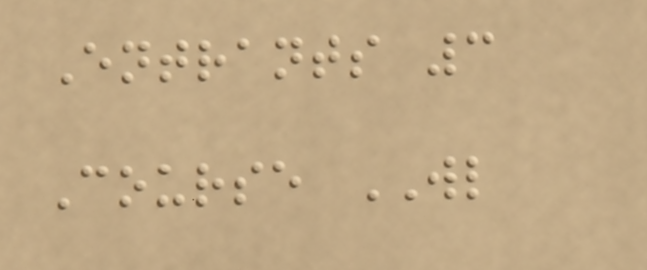Entrants 3
Course WL
